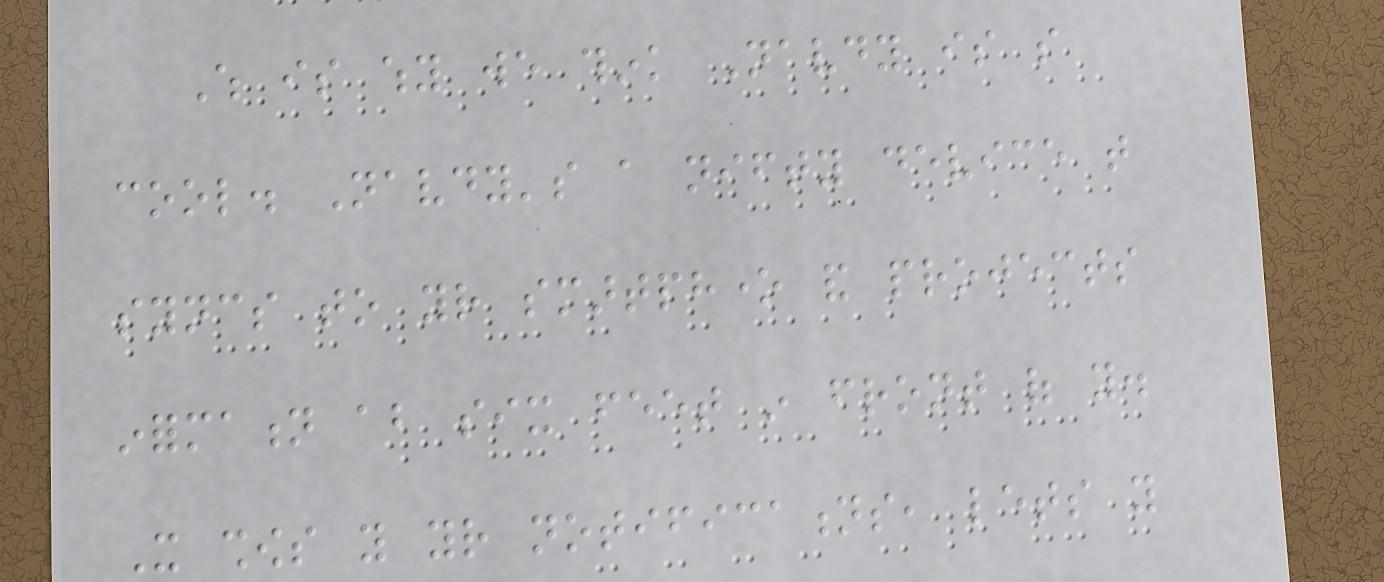Which is why we think Navdy is so
cool. Navdy's a nifty device that
syncs to your smartphone and projects
information about six feet in front of you.
It shows you your notifications, lets you
